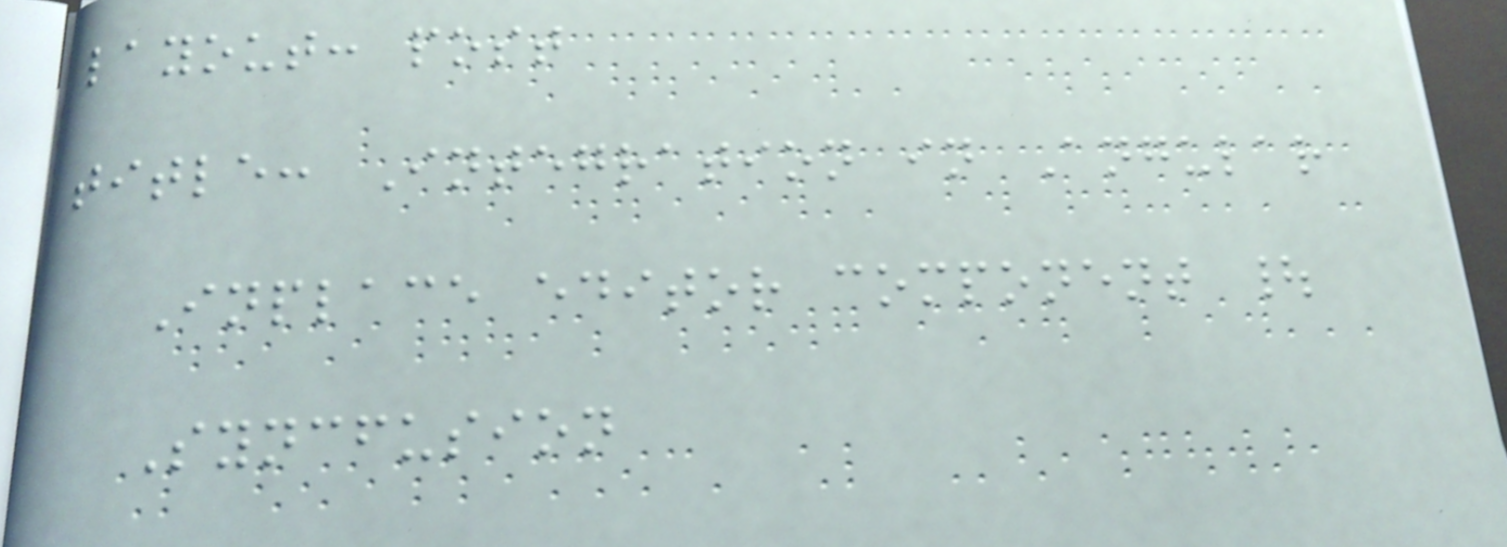layout: post
title: Integration in Angular
Inplace editor component |
Syncfusion
